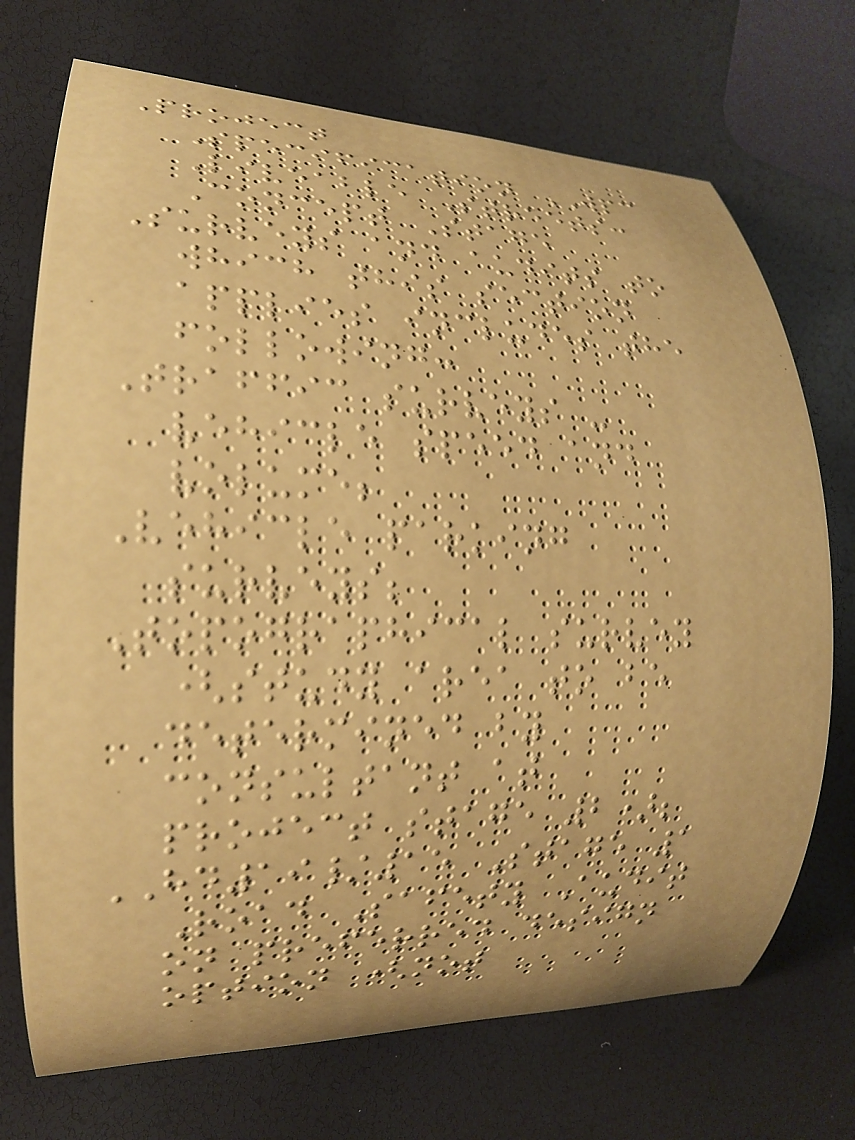Project
Specification WPC
Liveable Streets:
Concept Stage
Surveys and audits to
which this section
applies includes the
following:
Traffic surveys -
vehicle speed and
volume;
Vehicle parking
surveys;
Topographical survey
(study area to be
determined by
consultant at
project stage 2);
HD19/15 Stage 1
Road Safety Audit
on preferred design
option (not
